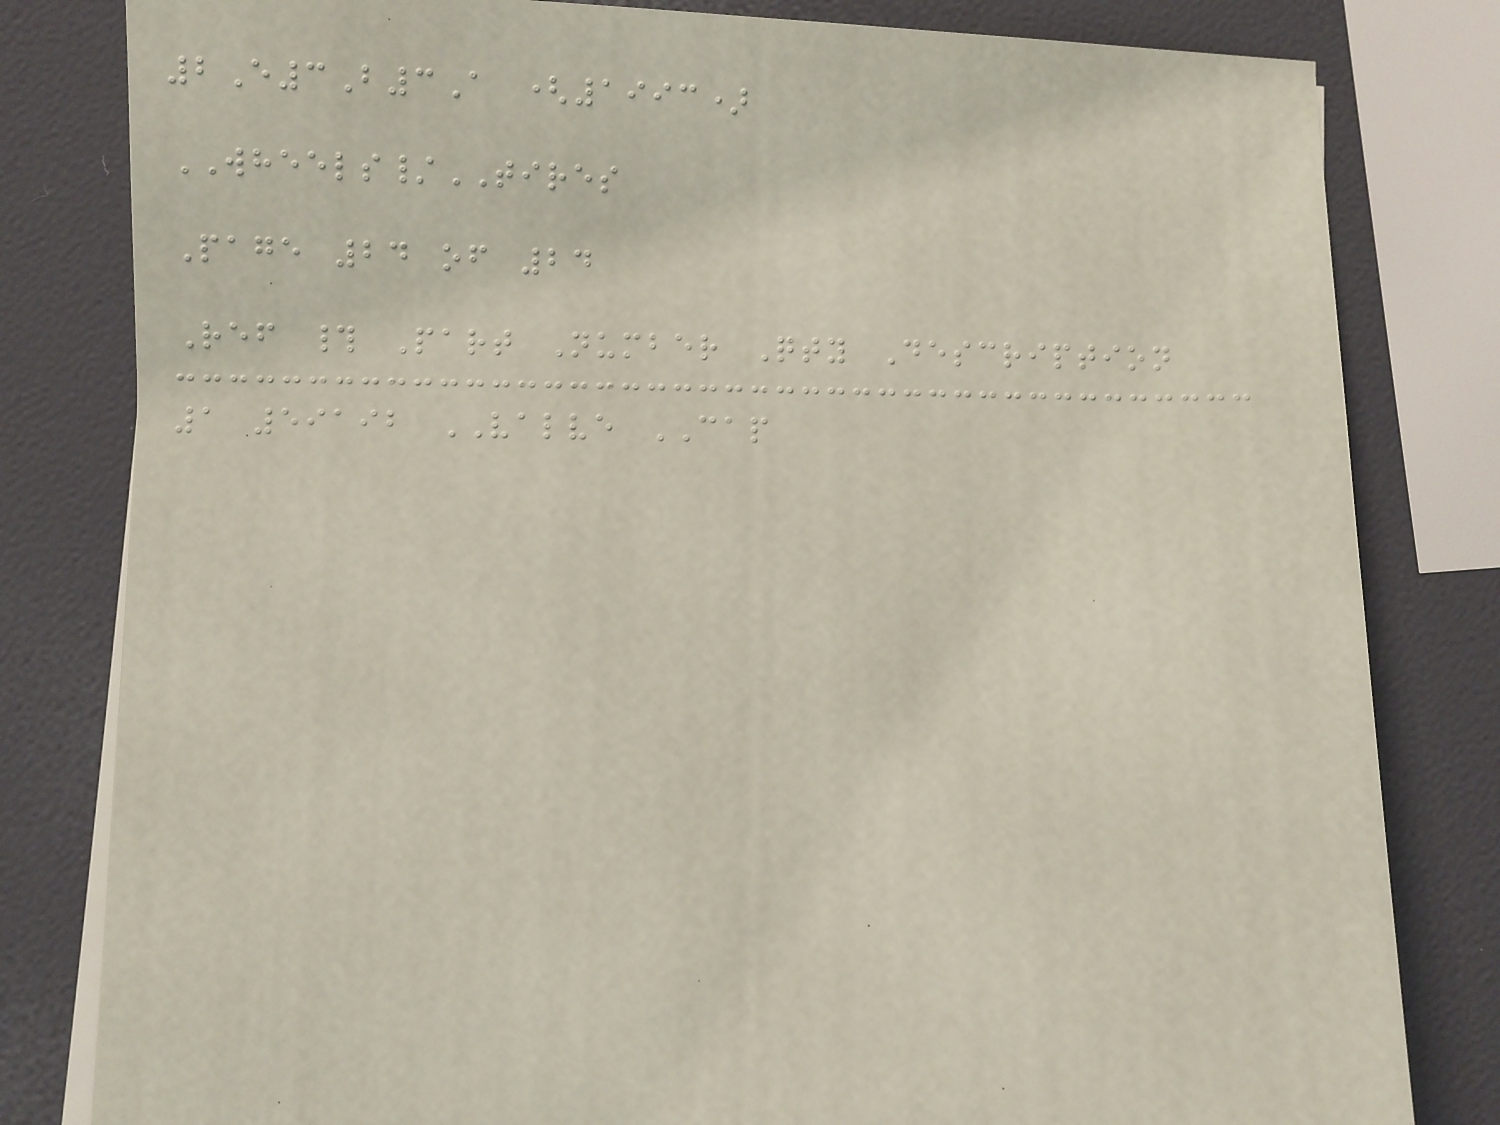2E3B3A (1993)
WHEELS/TIRES
Page 24 of 24
Ref # Part Number Qty Description
1 59192 VALVE CAP
